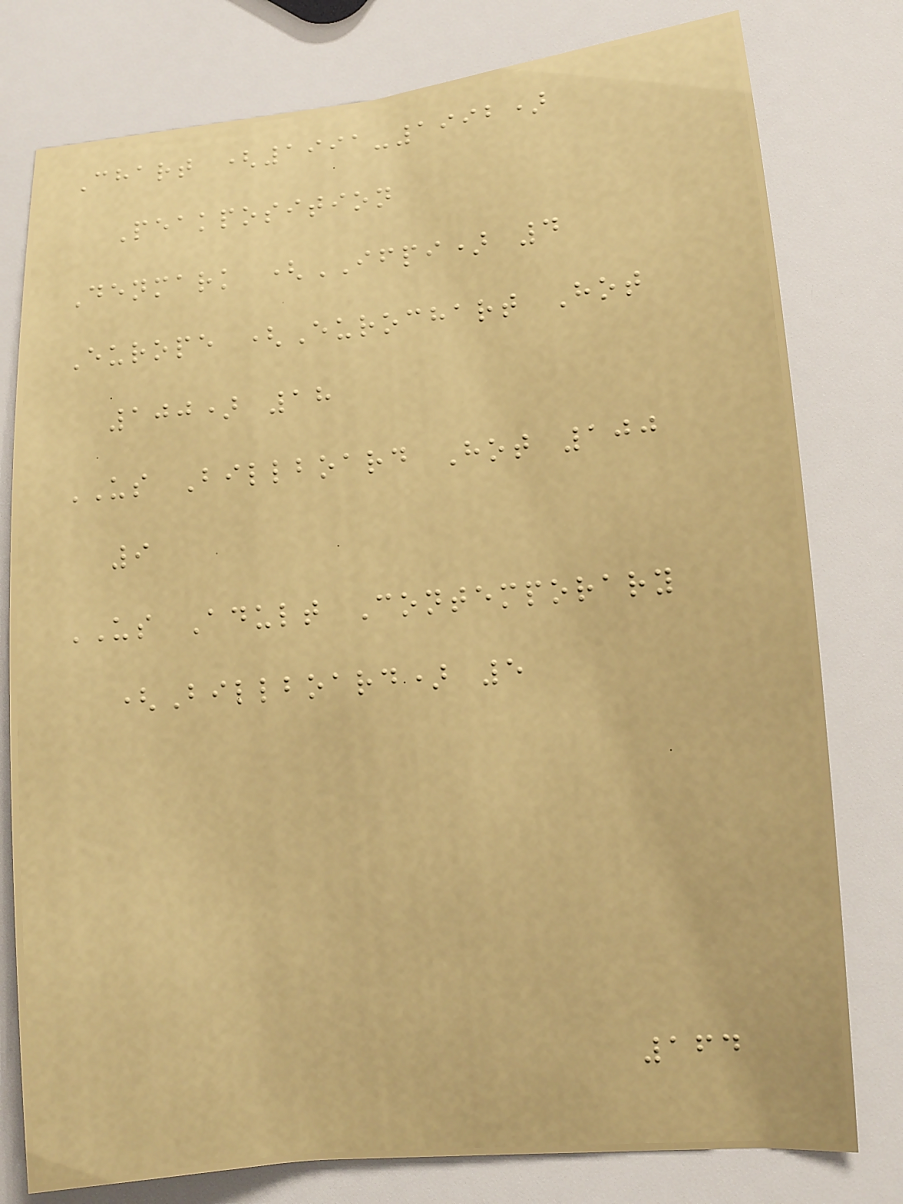Chart (1991-1992)
Peakposition
Denmark (IFPI) 4
Europe (Eurochart Hot
100) 18
US Billboard Hot 100
9
US Adult Contemporary
(Billboard) 5
164
